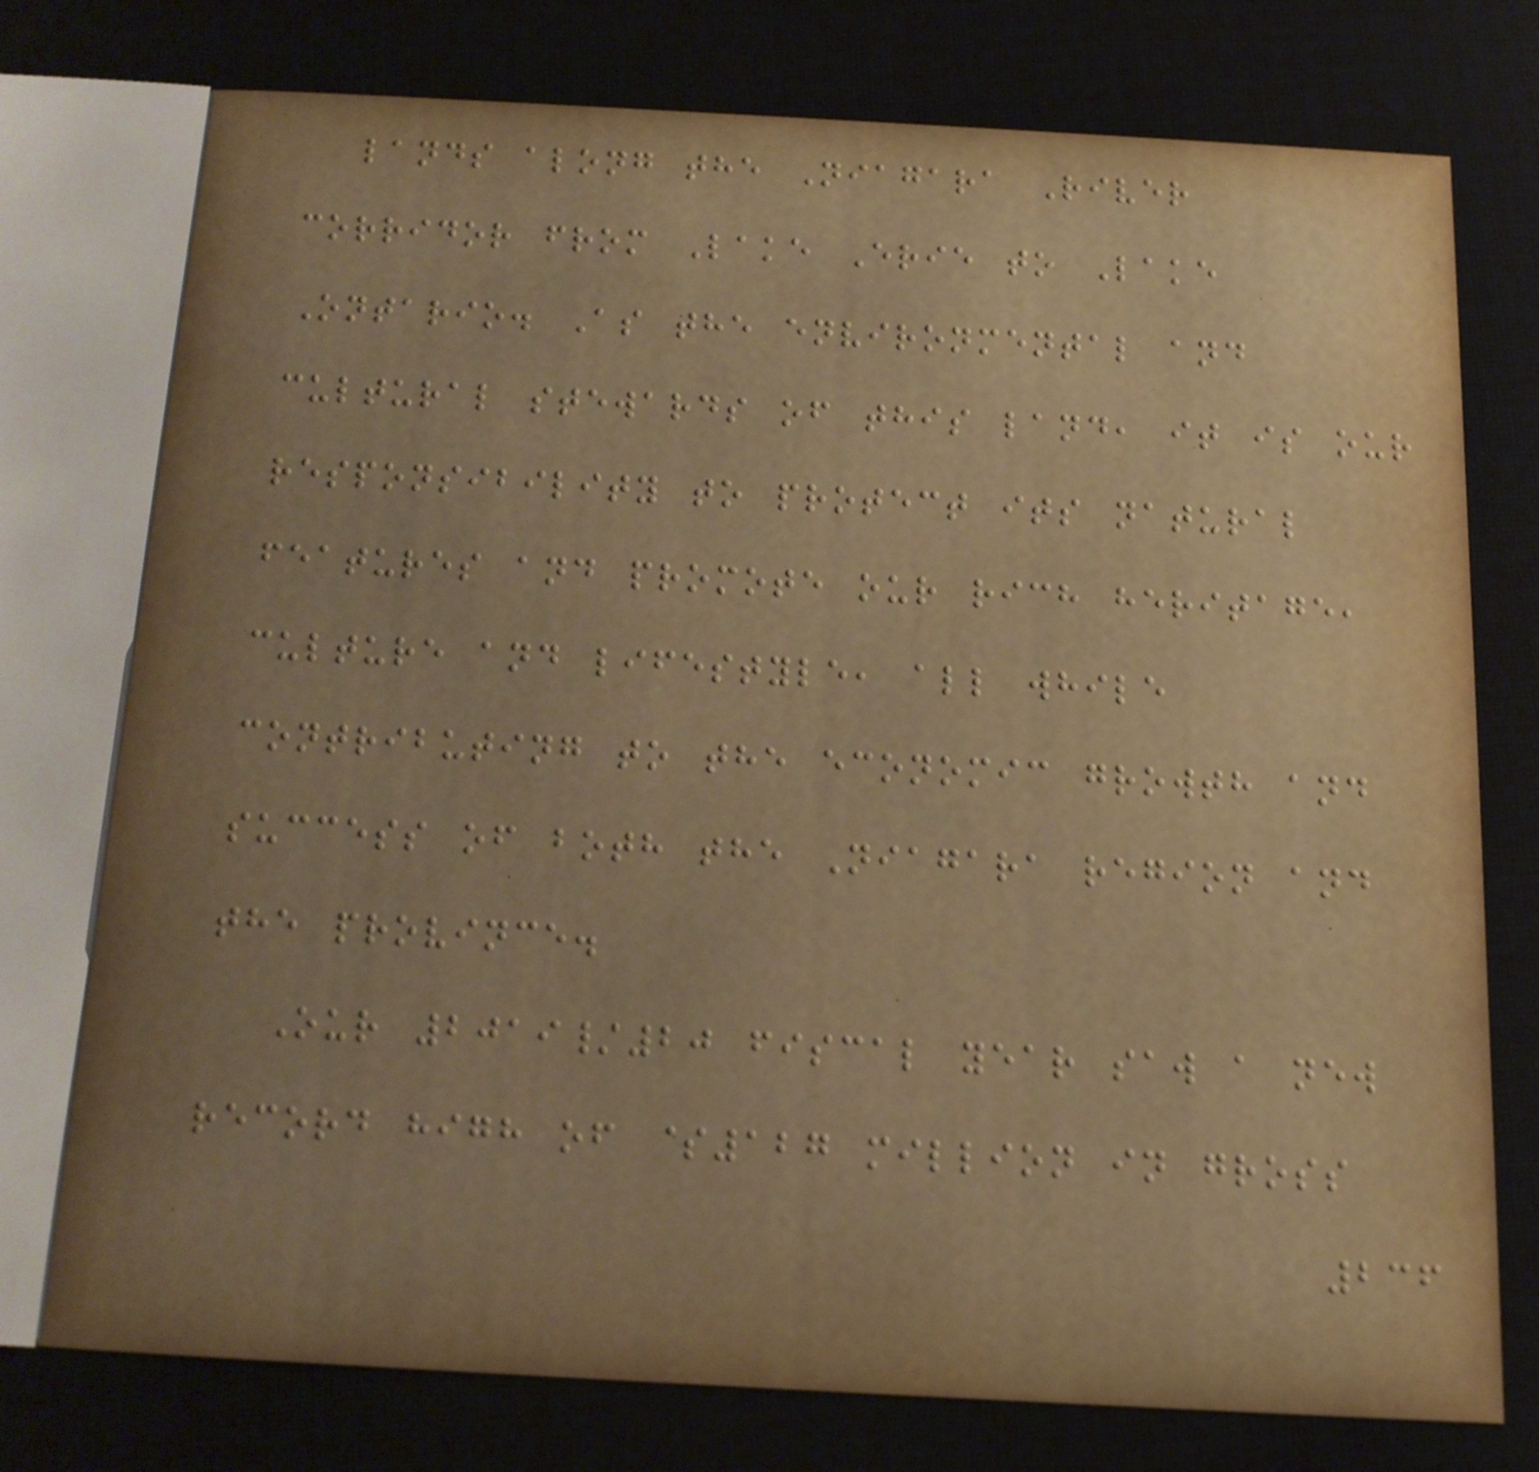lands along the Niagara River
corridor from Lake Erie to Lake
Ontario. As the environmental and
cultural stewards of this land, it is our
responsibility to protect its natural
features and promote our rich heritage,
culture and lifestyle, all while
contributing to the economic growth and
success of both the Niagara region and
the province.
Our 2019/20 fiscal year saw a new
record high of $127 million in gross
236
